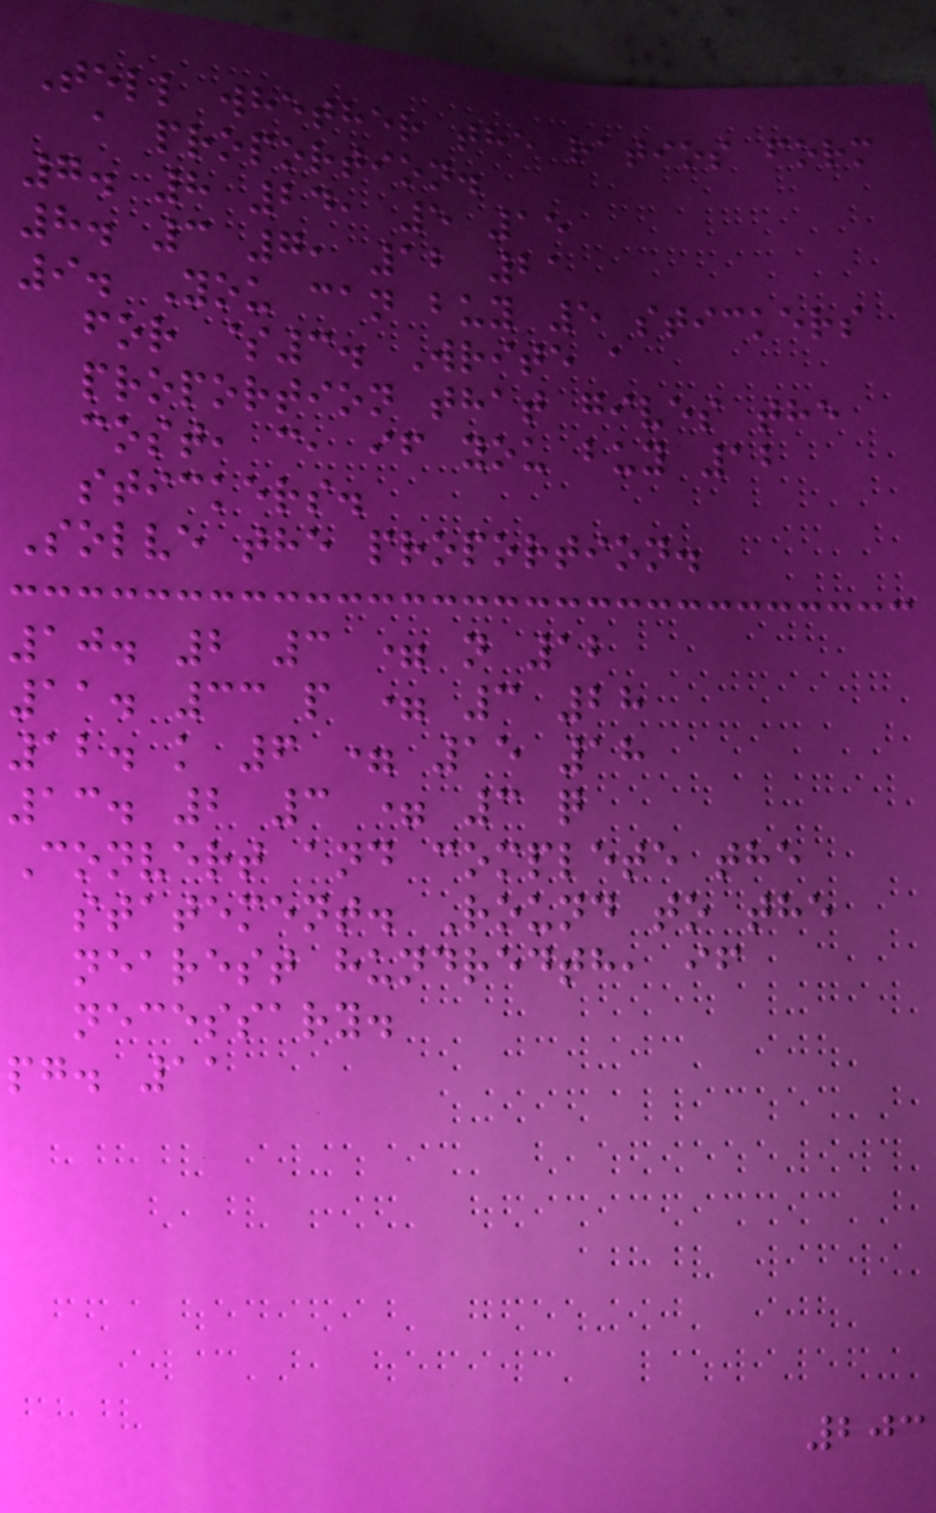Tell whether the ratios form
a proportion.
7. 8 24, 5 15
8. 3 7, 12 21
9. You can buy 5 stickers
for $3. Write a
proportion that gives the
cost, c, if you buy 12
stickers.
Solve the proportion.
10. 2 3 = n 12
11. 33 p = 3 28
12. k 6 = 15 18
13. 2 3 = 3 q
Convert and complete the
statement. Round to the
nearest hundredth, if
necessary.
pg. 11
203
